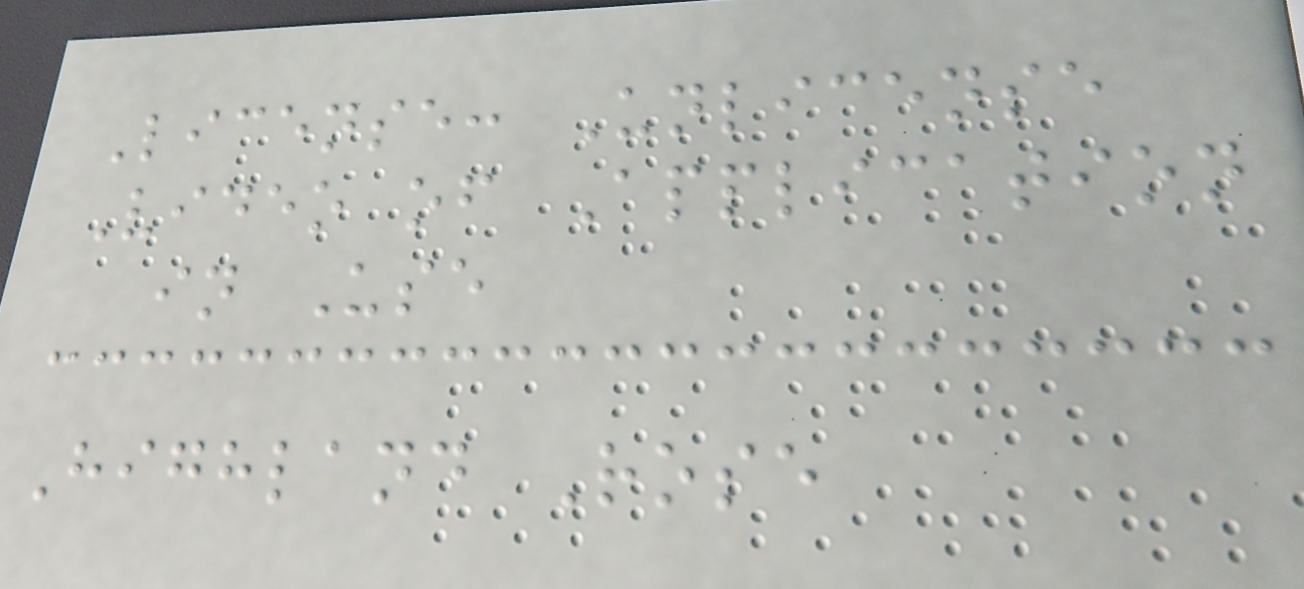License: Unlicense
Video of Application
in Use
Highland Rose
